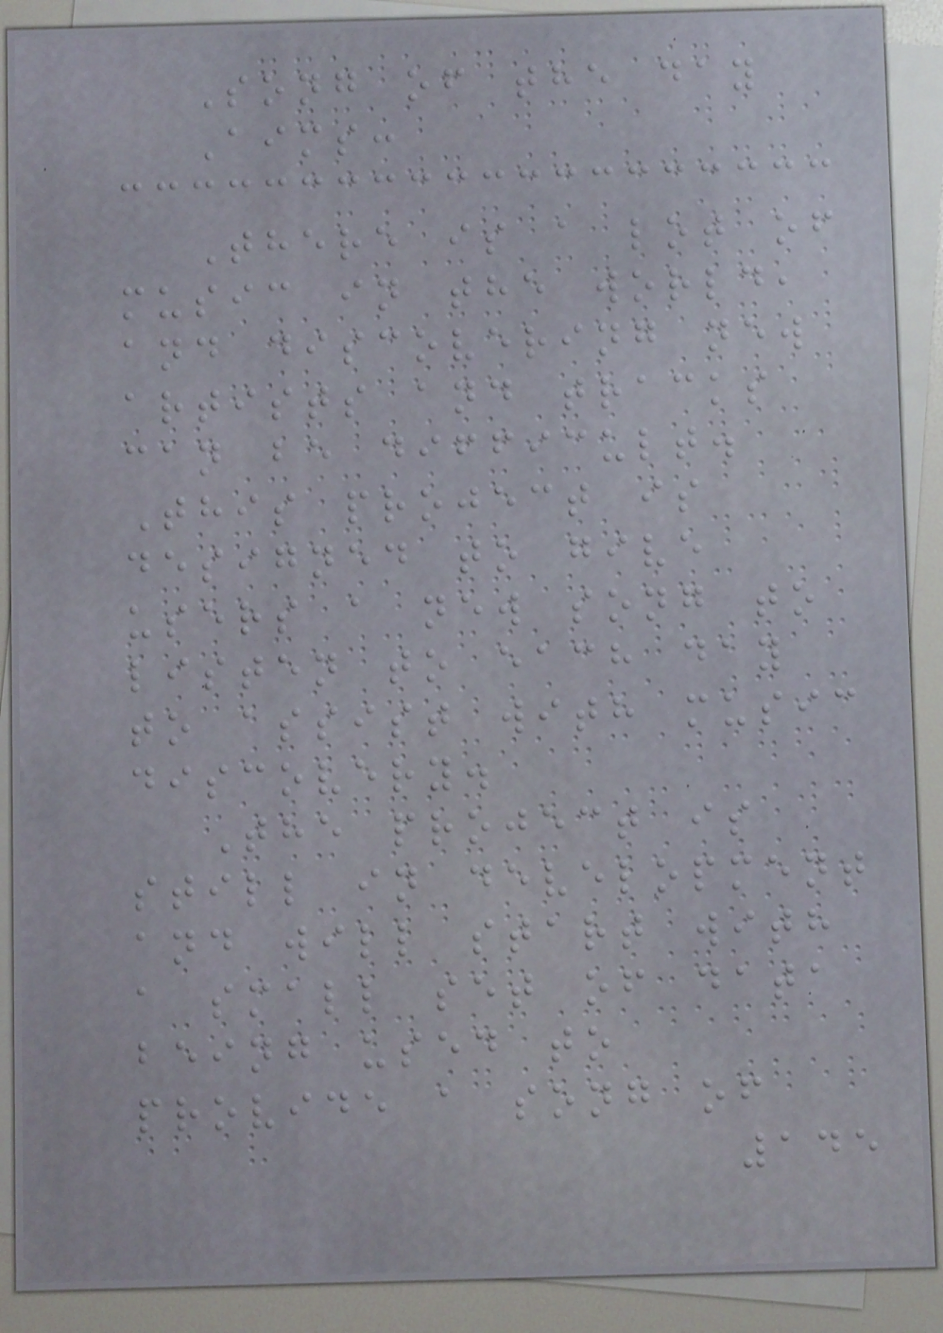Song of the day
Aims:
There is a lot of
music in the world,
and discovering new
artists and tracks
can be difficult.
This project is
designed to give
users a new song to
listen to each day
to assist with music
discovery.
The project is
still in development
and will start with
a small set of data
being used to
provide a song of
145
